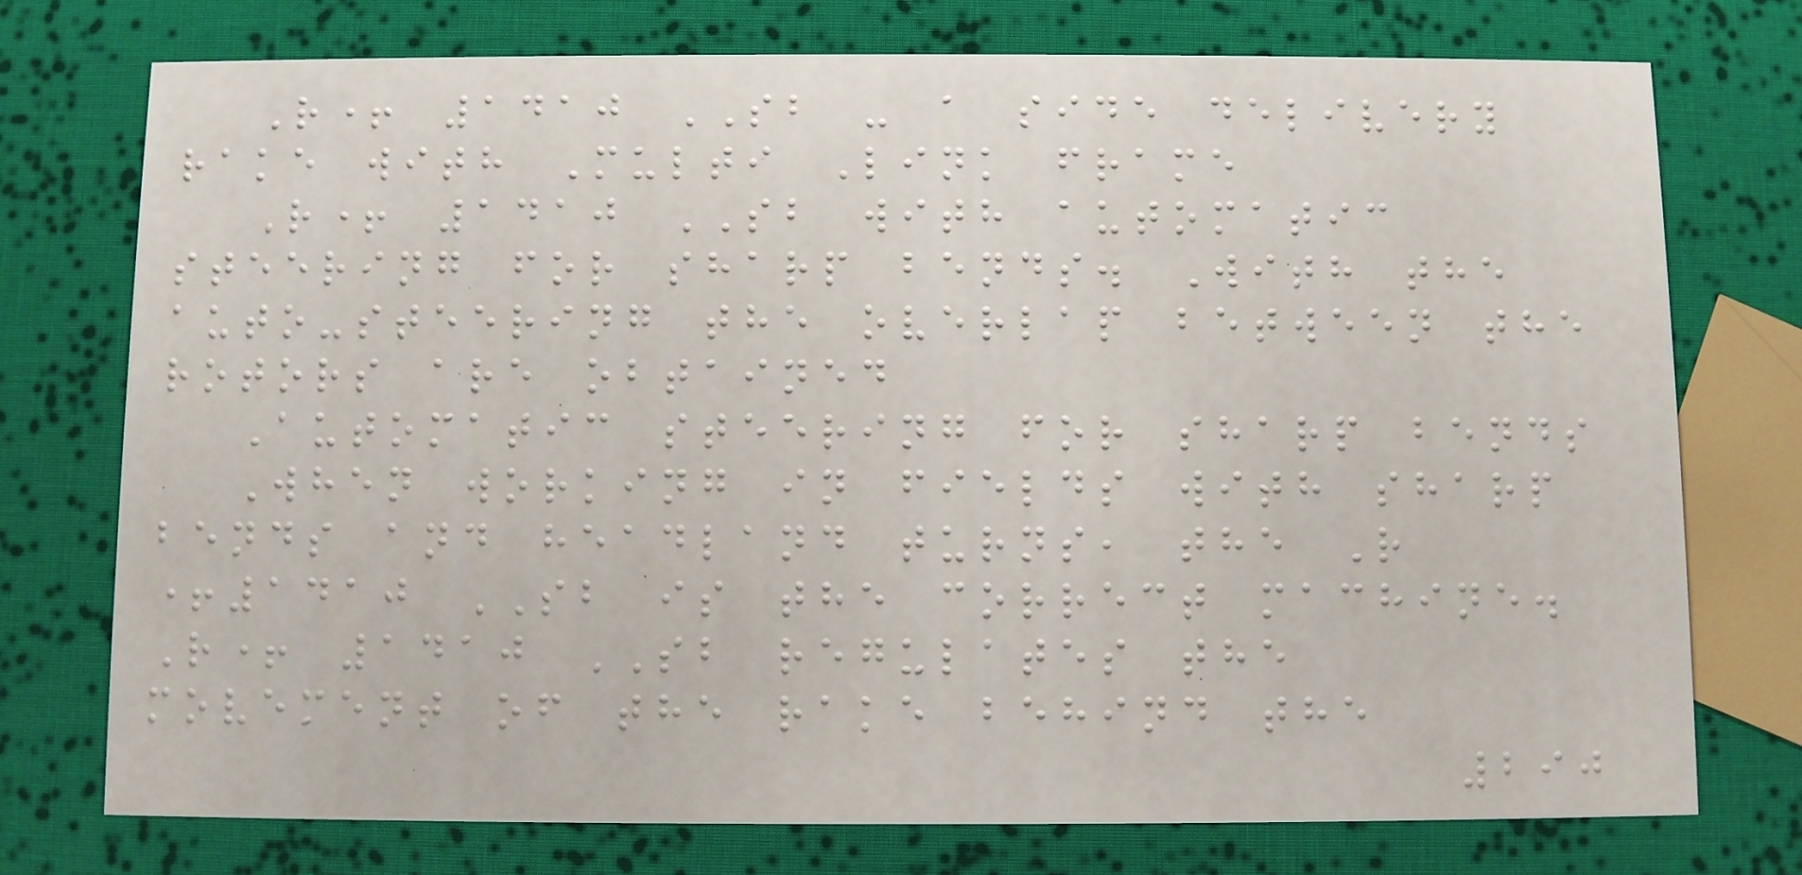R+ 1410 SB - a side delivery
rake with Multi Link frame
R+ 1410 SB with automatic
steering for sharp bends. With the
auto-steering the overlap between the
rotors are obtained
Automatic steering for sharp bends
When working in fields with sharp
bends and headland turns, the R
+1410 SB is the correct machine.
R+ 1410 SB regulates the
movement of the rake behind the
290
